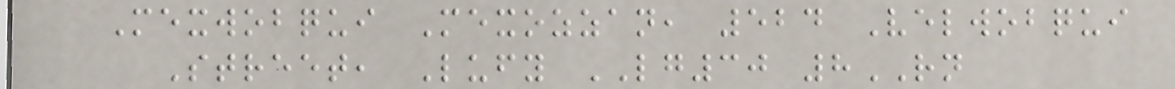Mexwobqui Mexozzan, 524 Velwobqui
Street, Lufy LG30 8RN
